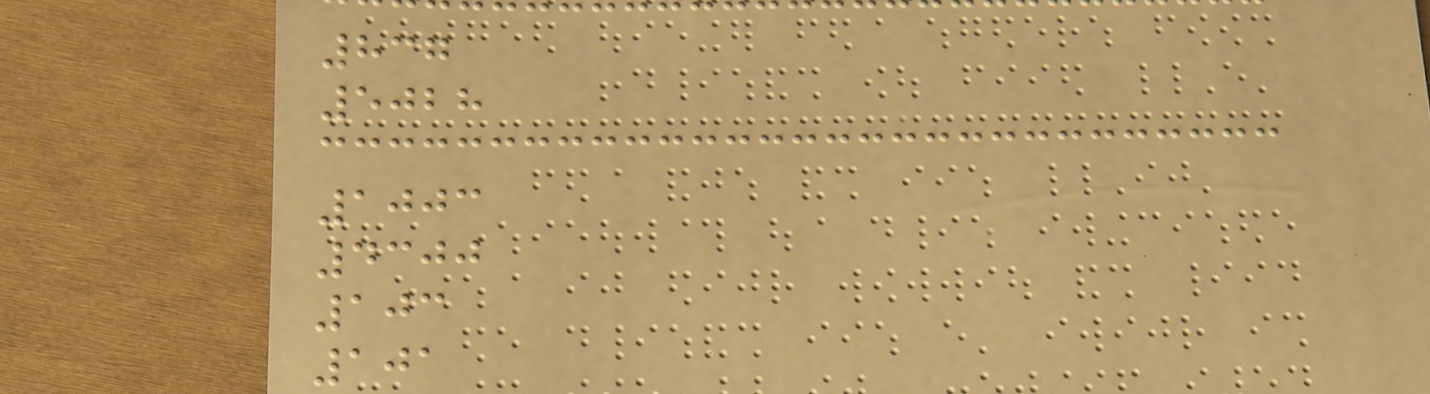837
5028
1003
4300
103
101
